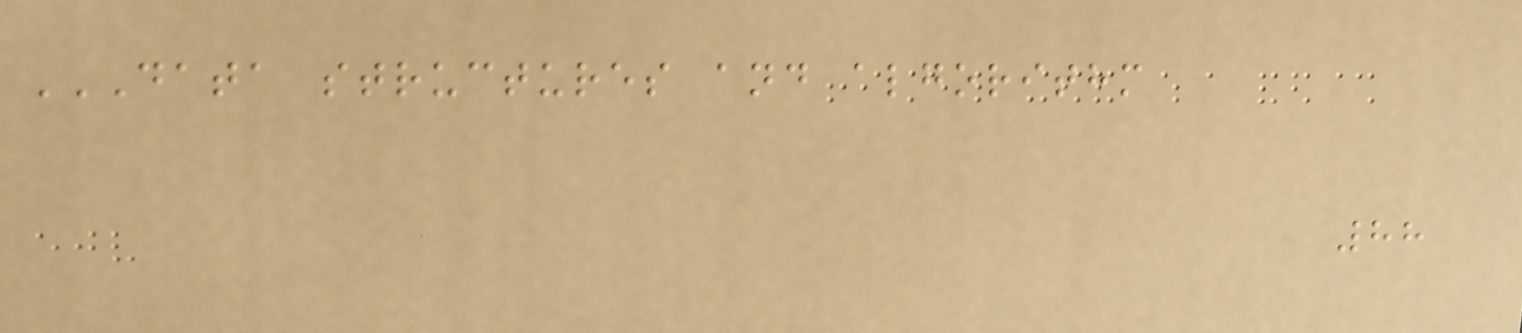DATA STRUCTURES AND ALGORITHM
88
